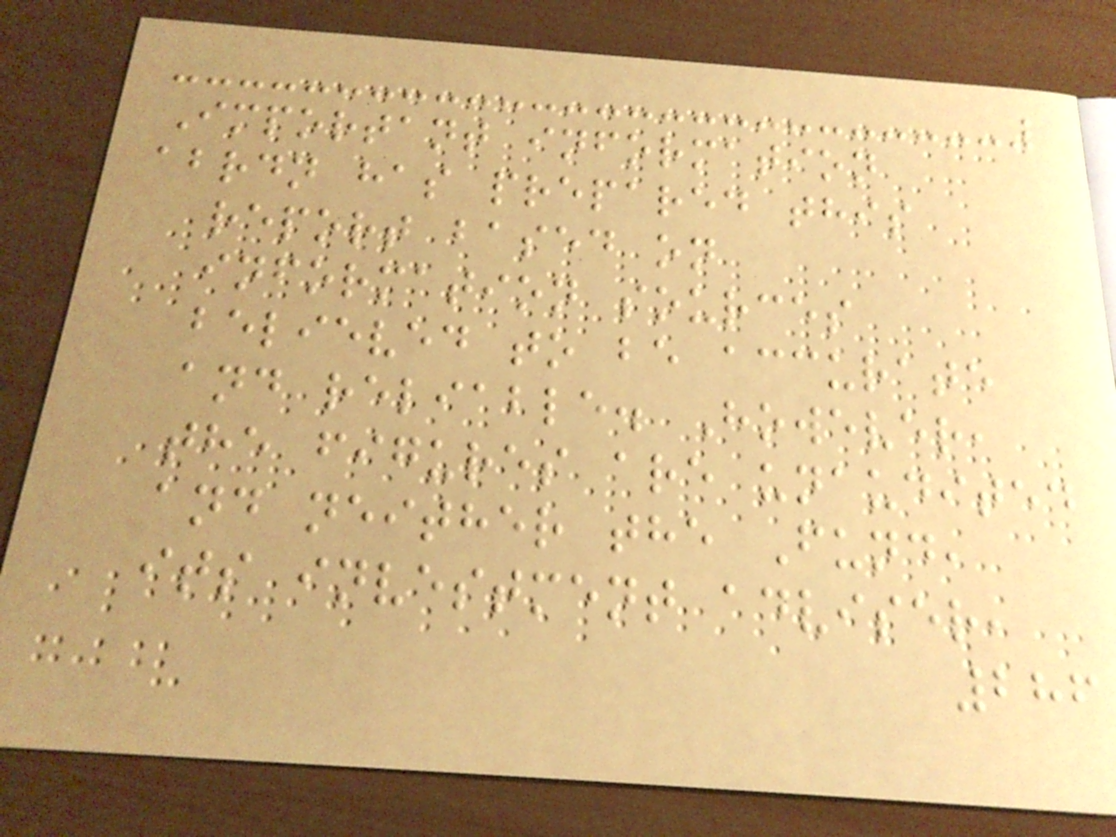Important information
abrdn has prepared this
report based on
information sources
believed to be accurate
and reliable. However,
the figures are unaudited
and neither the Fund,
its investment adviser,
286
